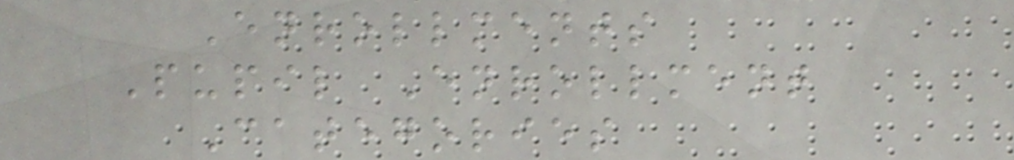Enrollments
Pupil Enrollment
Categories
